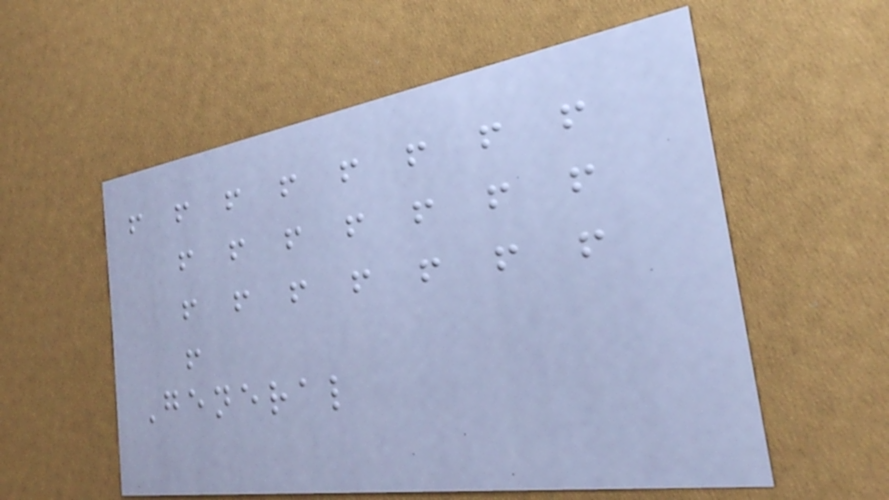! ! ! ! ! ! ! !
! ! ! ! ! ! !
! ! ! ! ! ! !
!
General
